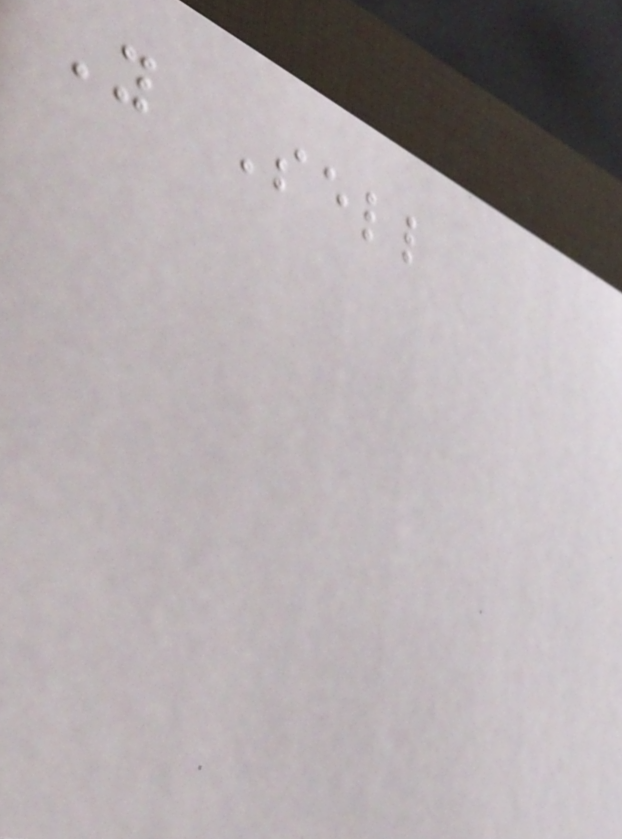You Sell
